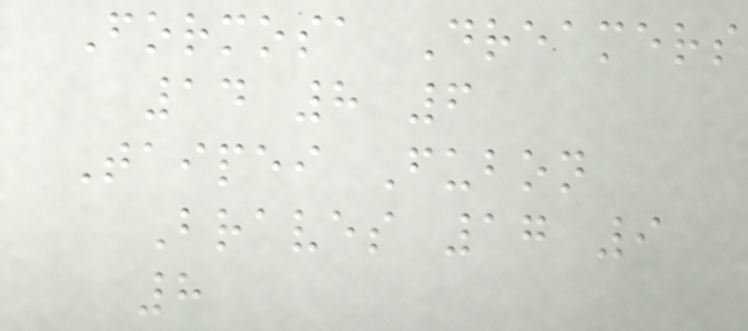Formosa Dreamers
14 8 6
Taipei Fubon
Braves 17 9
8
